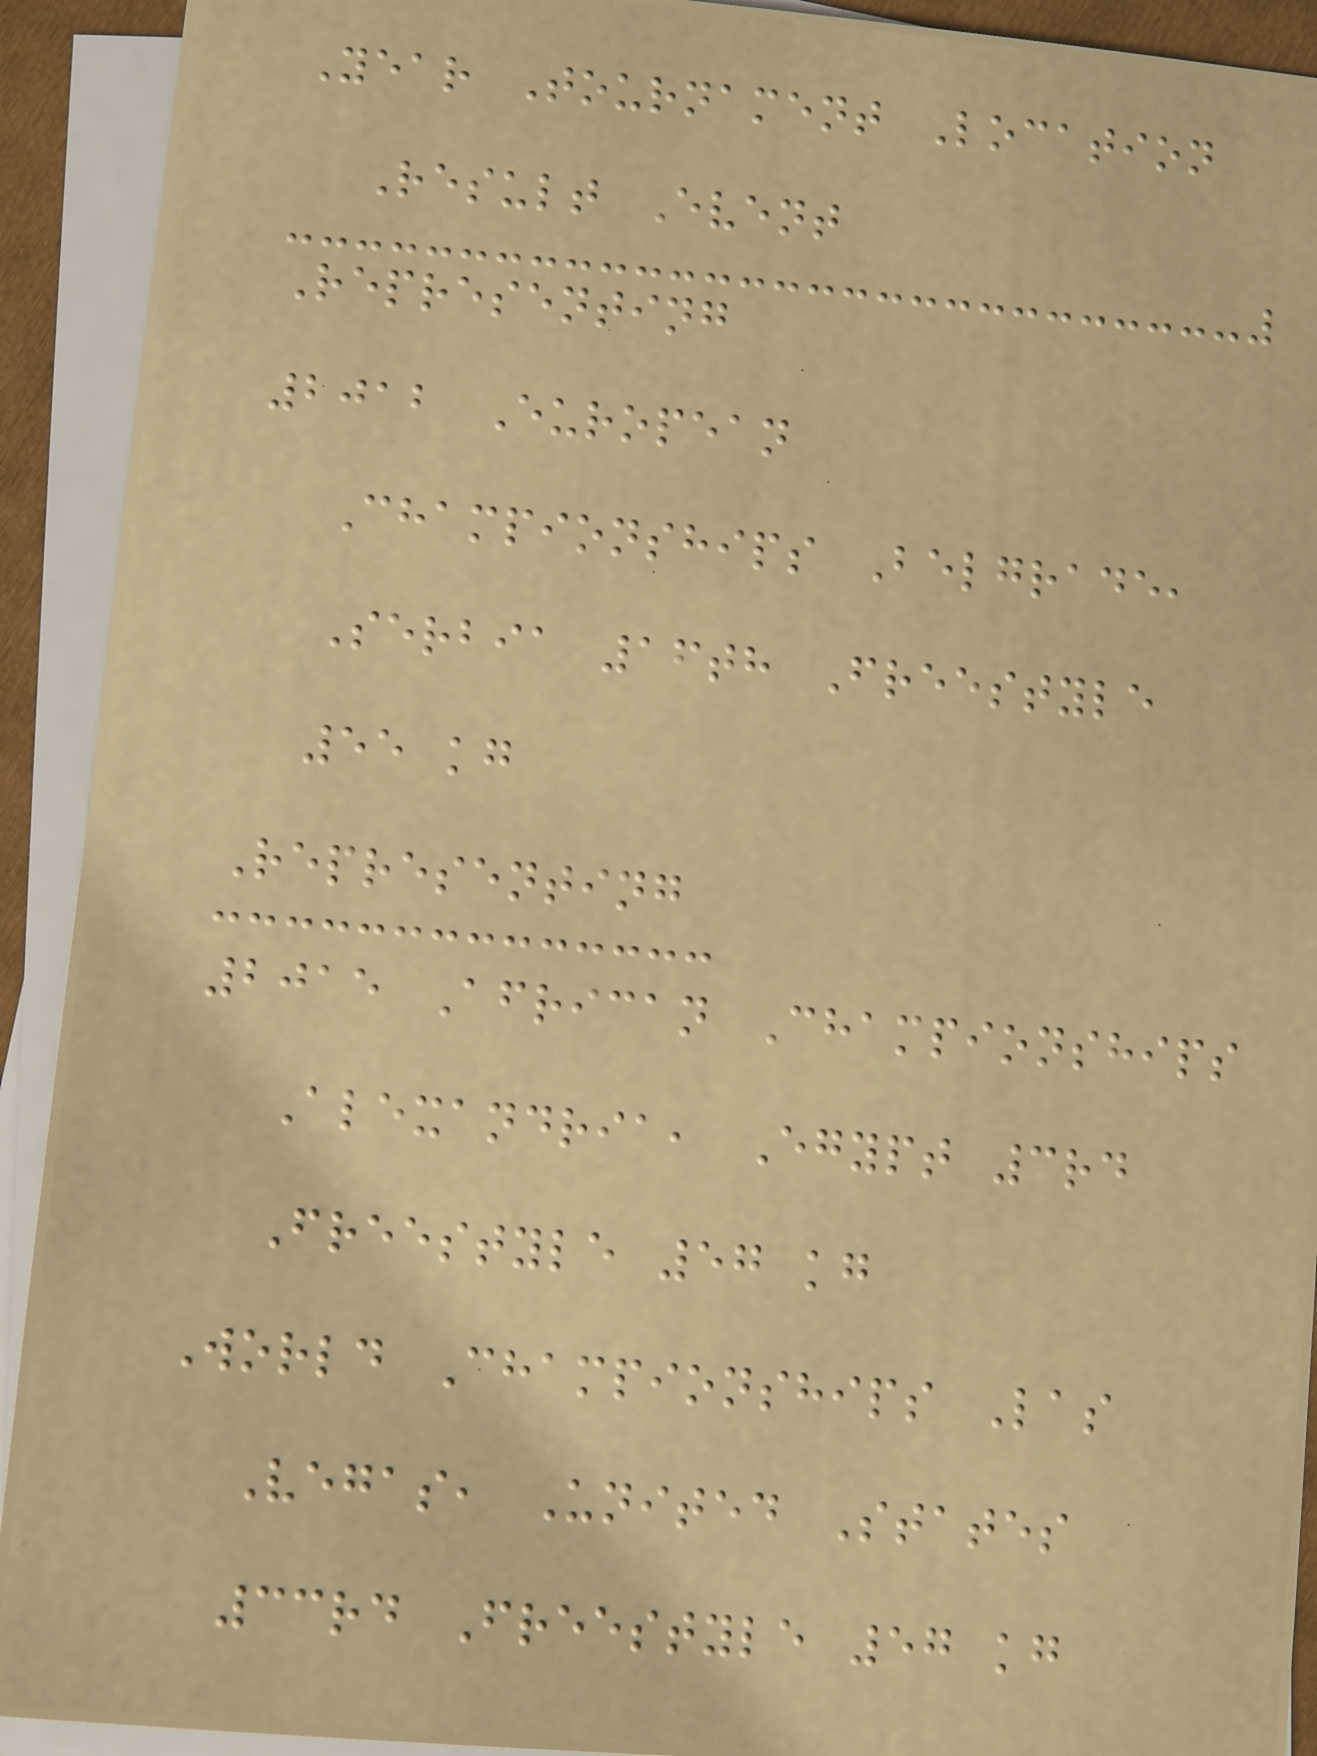Year Tournament Location
Result Event
Representing
2012 European
Championships Belgrade,
Serbia 16th Freestyle
55 kg
Representing
2015 African Championships
Alexandria, Egypt 3rd
Freestyle 57 kg
World Championships Las
Vegas, United States
33rd Freestyle 57 kg
